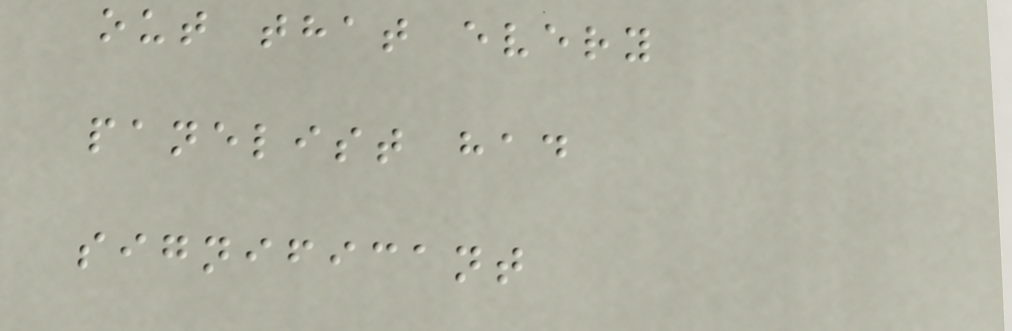out that every
panelist had
significant
